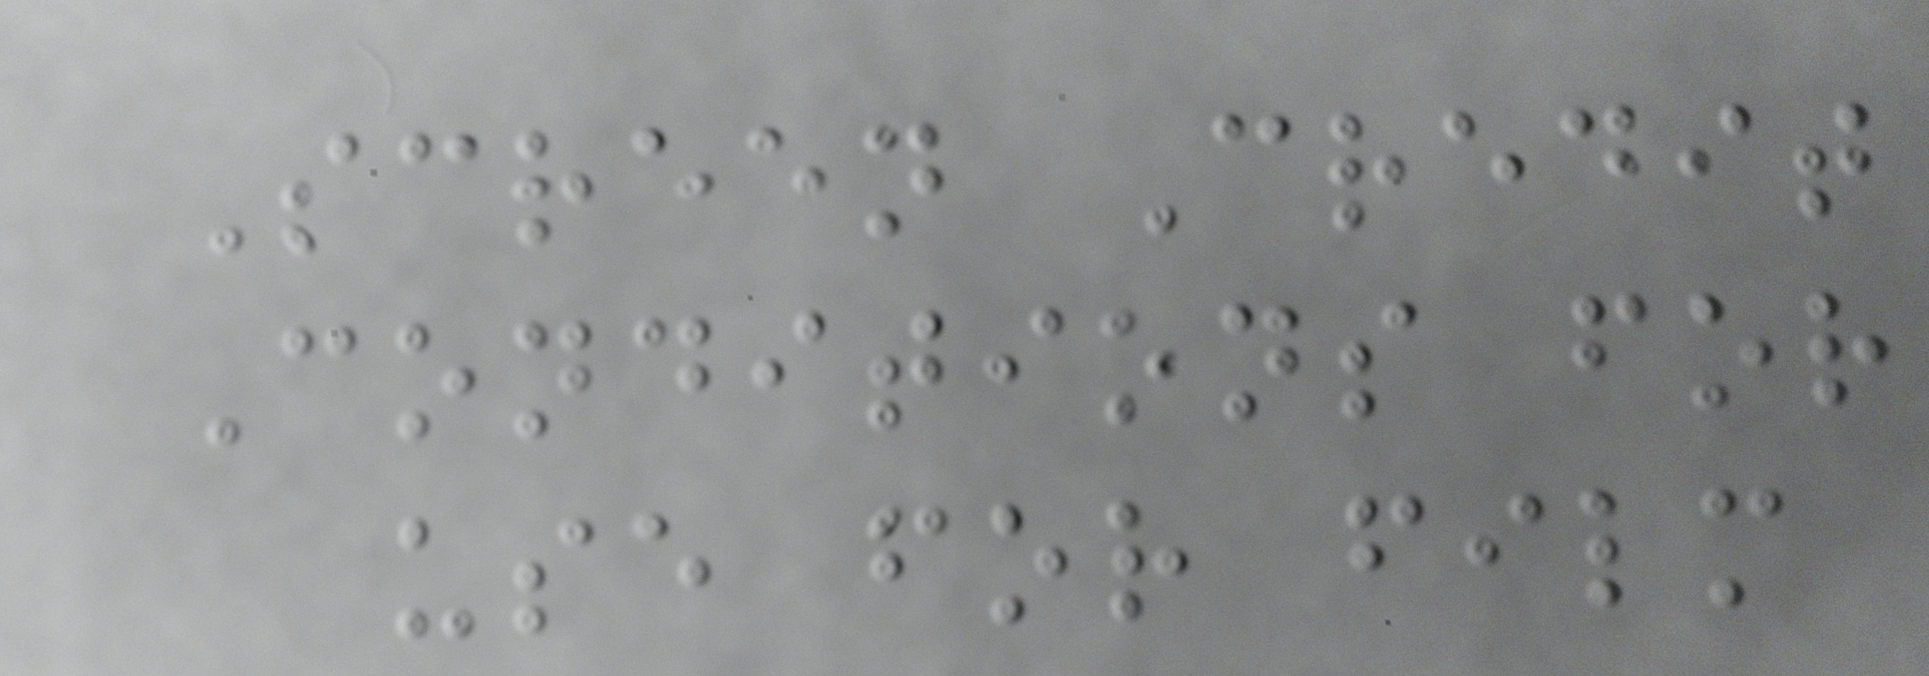Screen Credit
Conditions for
use for film
